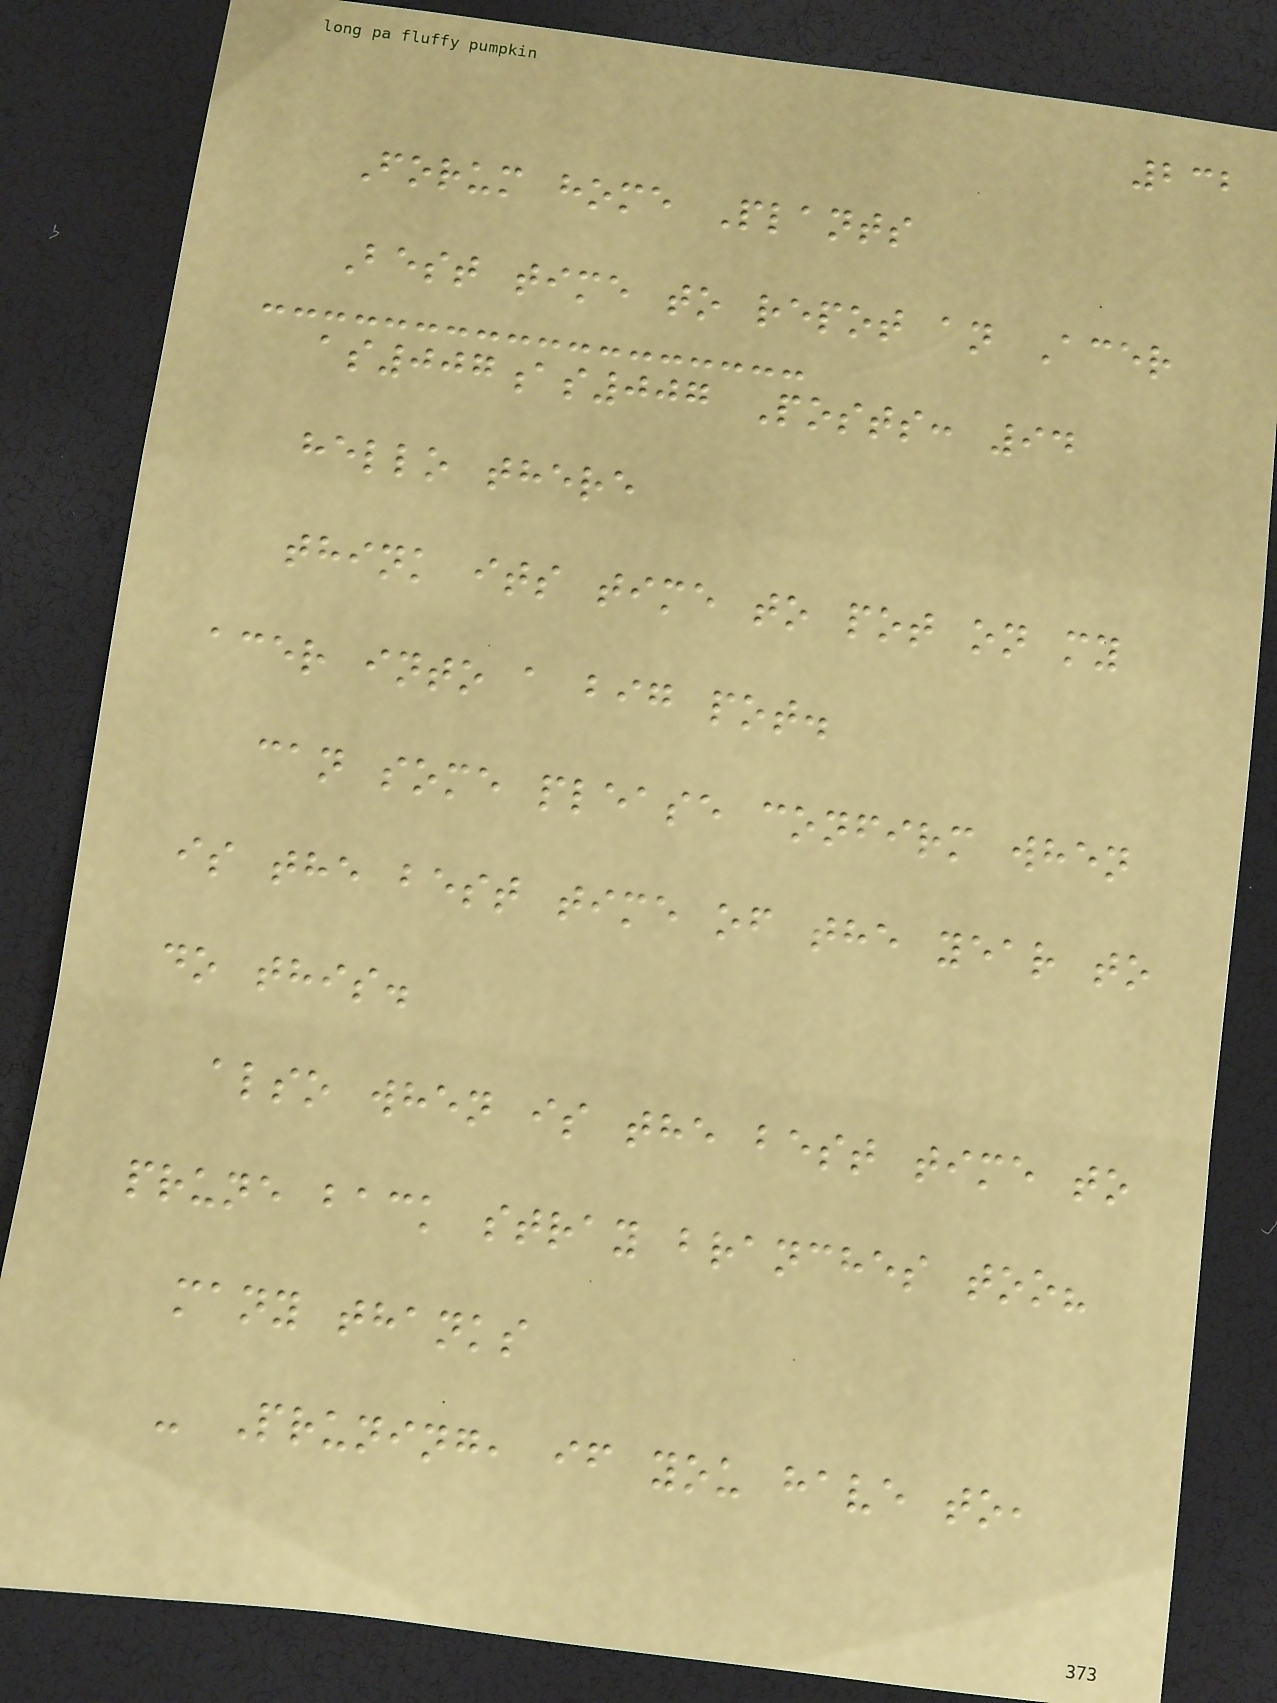232
Forum home Plants
Best time to repot an Acer
as007as007 Posts: 94
hello there
think its time to pot on my
acer into a big pot.
can some please confirm when
is the best time of the year to
do this.
also when is the best time to
prune back stray branches too?
many thanks
- Pruning, if you have to,
